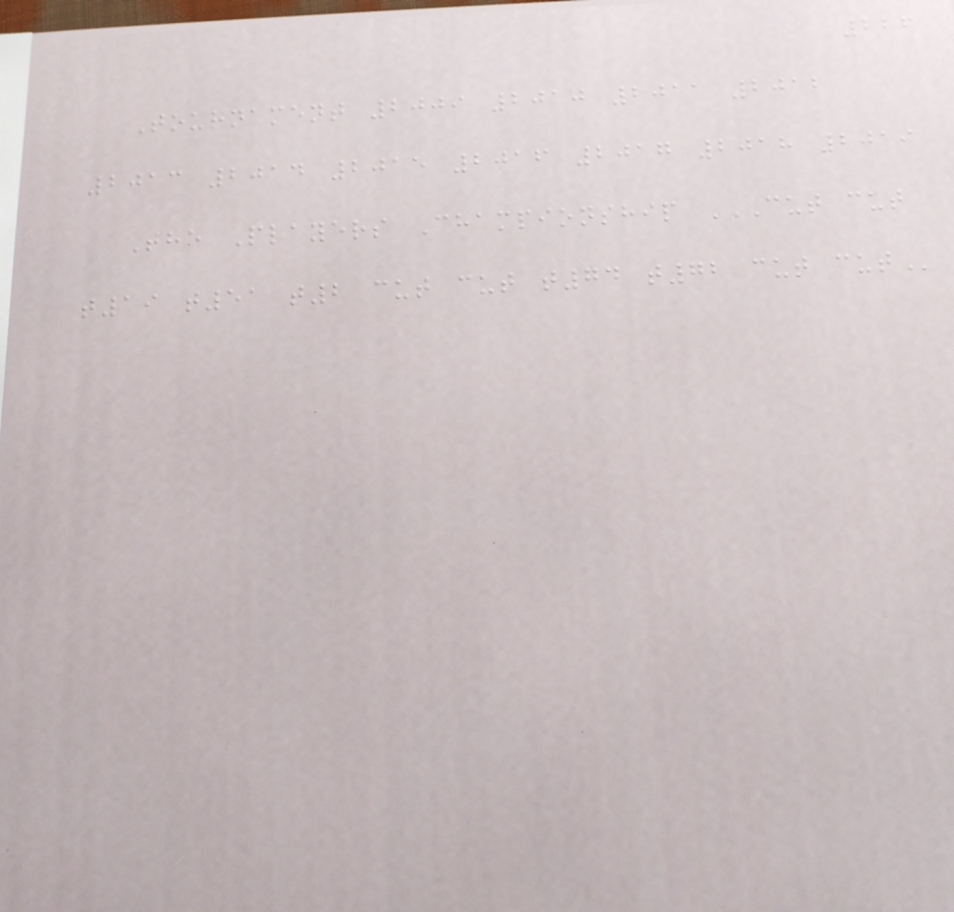226
Tournament 2009 2010 2011 2012
2013 2014 2015 2016 2017 2018 2019
The Players Championship CUT CUT
T19 T51 T2 CUT CUT T74 T72 CUT CUT
